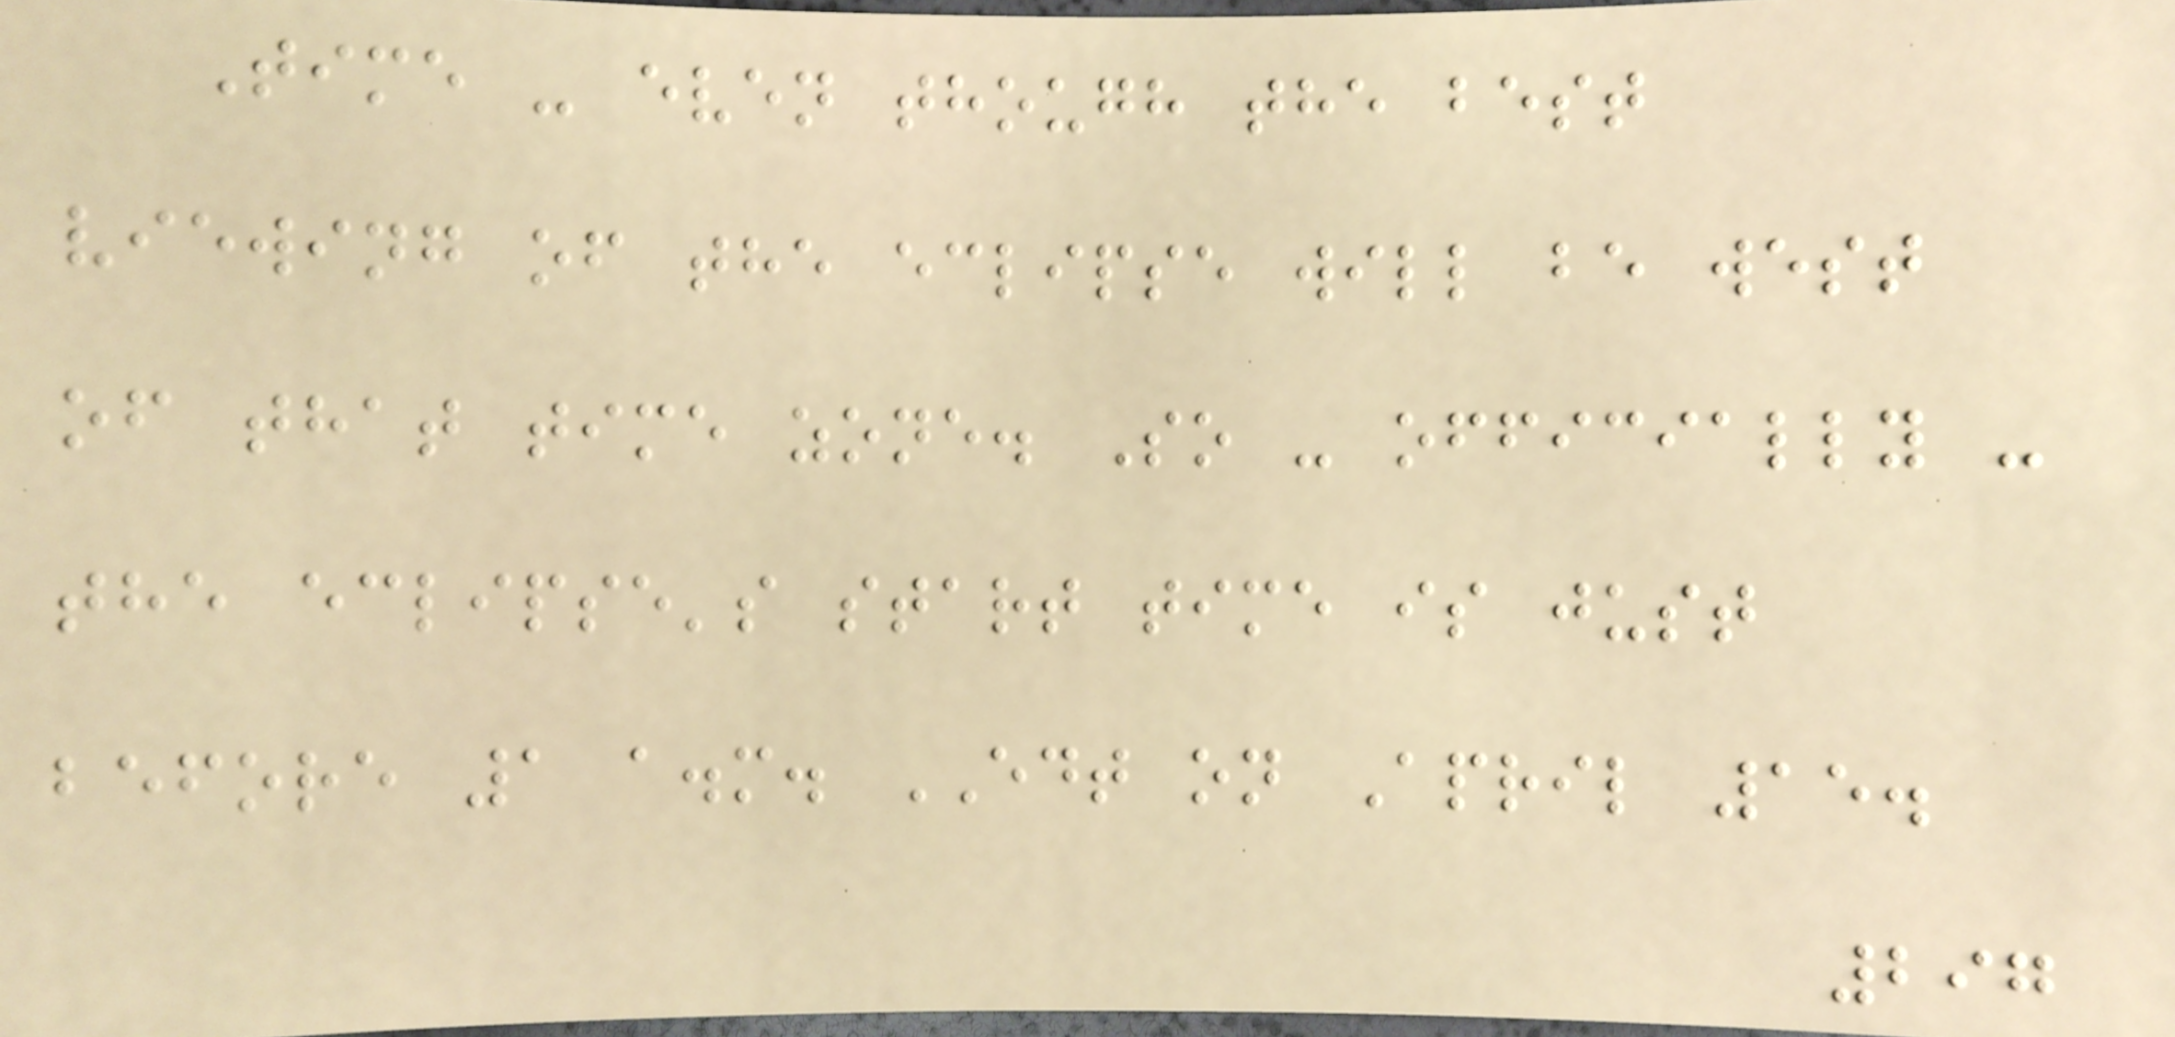Time - even though the best
viewing of the eclipse will be west
of that time zone. So - officially -
the eclipse's start time is just
before 1 a.m. EDT on April 15.
297
